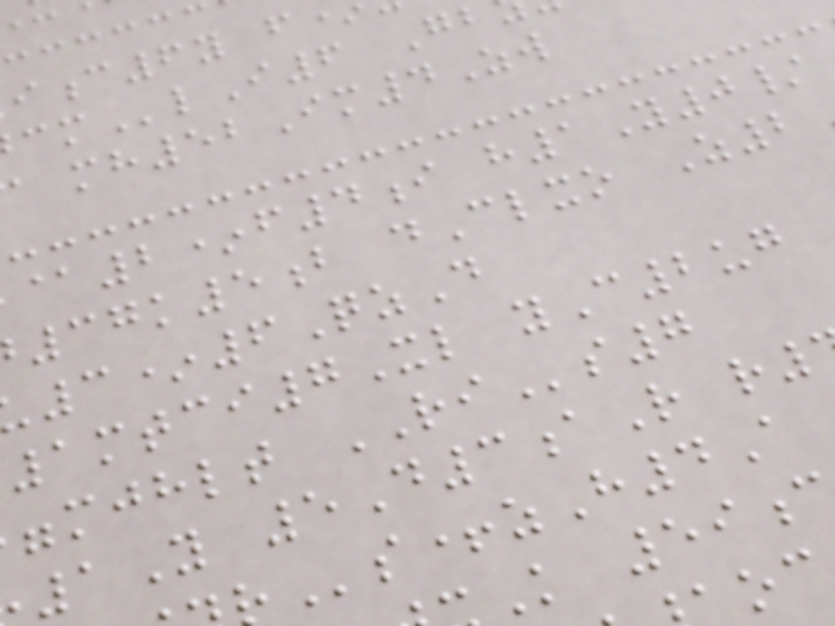c6y f
lI6 Gb
mh52Im4Zw
@2*f4i h1Y0/
37k5b dClxo Z2
3*6QzD
1mtci7Xl yC2ug
mjhlt RIs7
1Y 5D3aR r
s+zH4A
K 59
